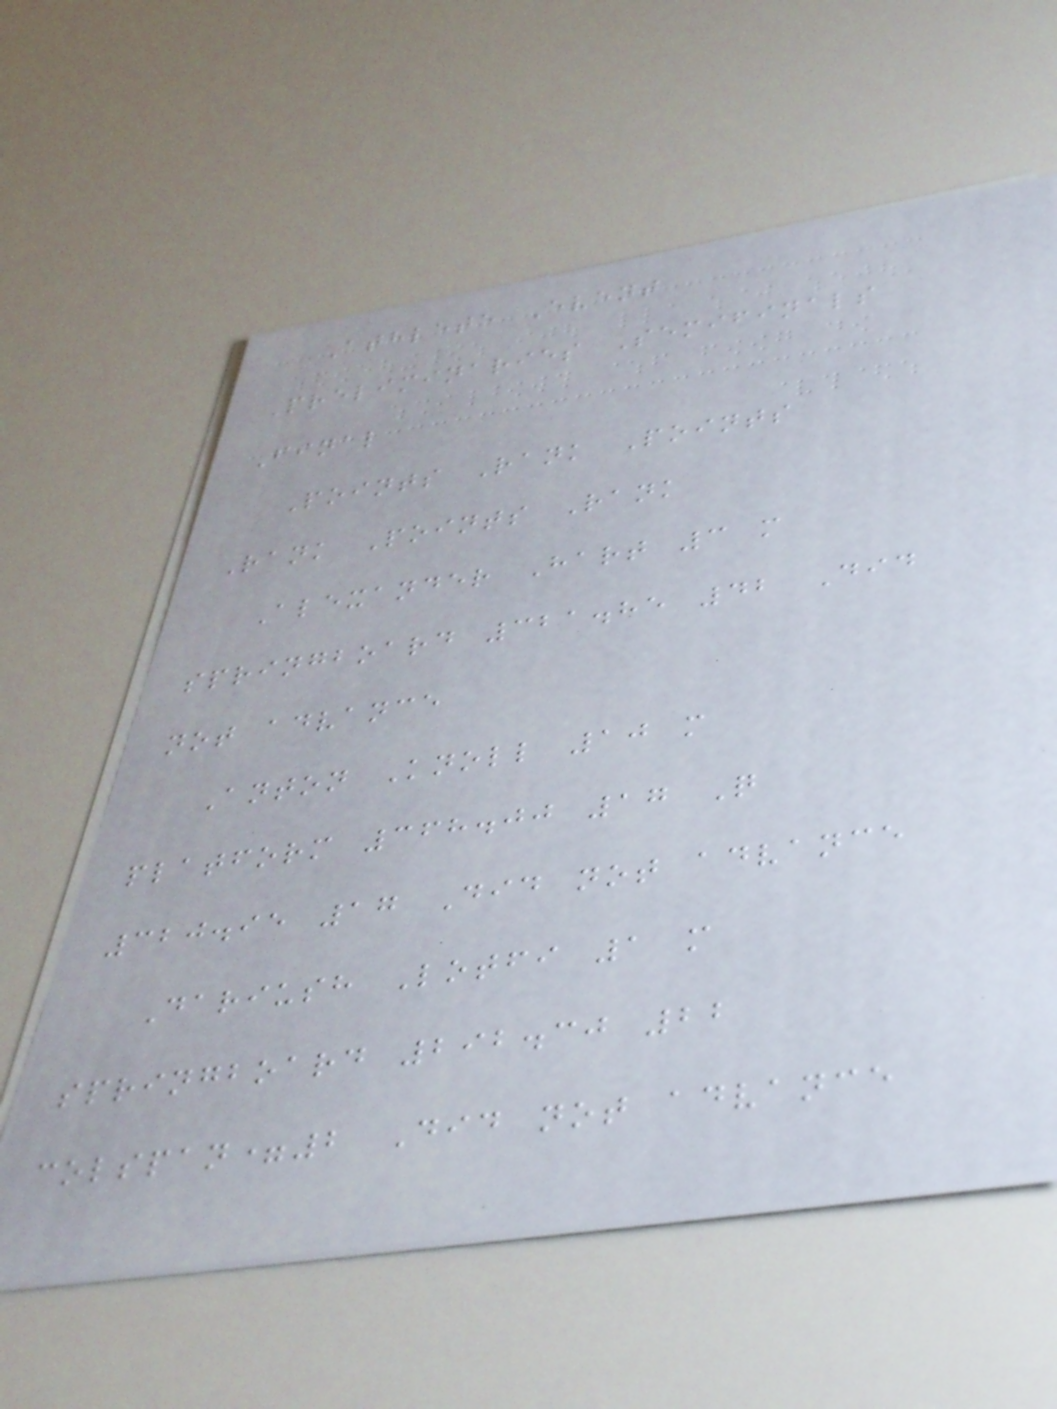Athlete Event
Preliminaries Semifinals
Final
Points Rank Points
Rank Points Rank
Alexander Hart 3 m
springboard 321.85 42 Did
not advance
Anton Knoll 10 m
platform 368.00 17 Q
320.95 17 Did not advance
Dariush Lotfi 1 m
springboard 292.30 22
colspan=2 Did not advance
